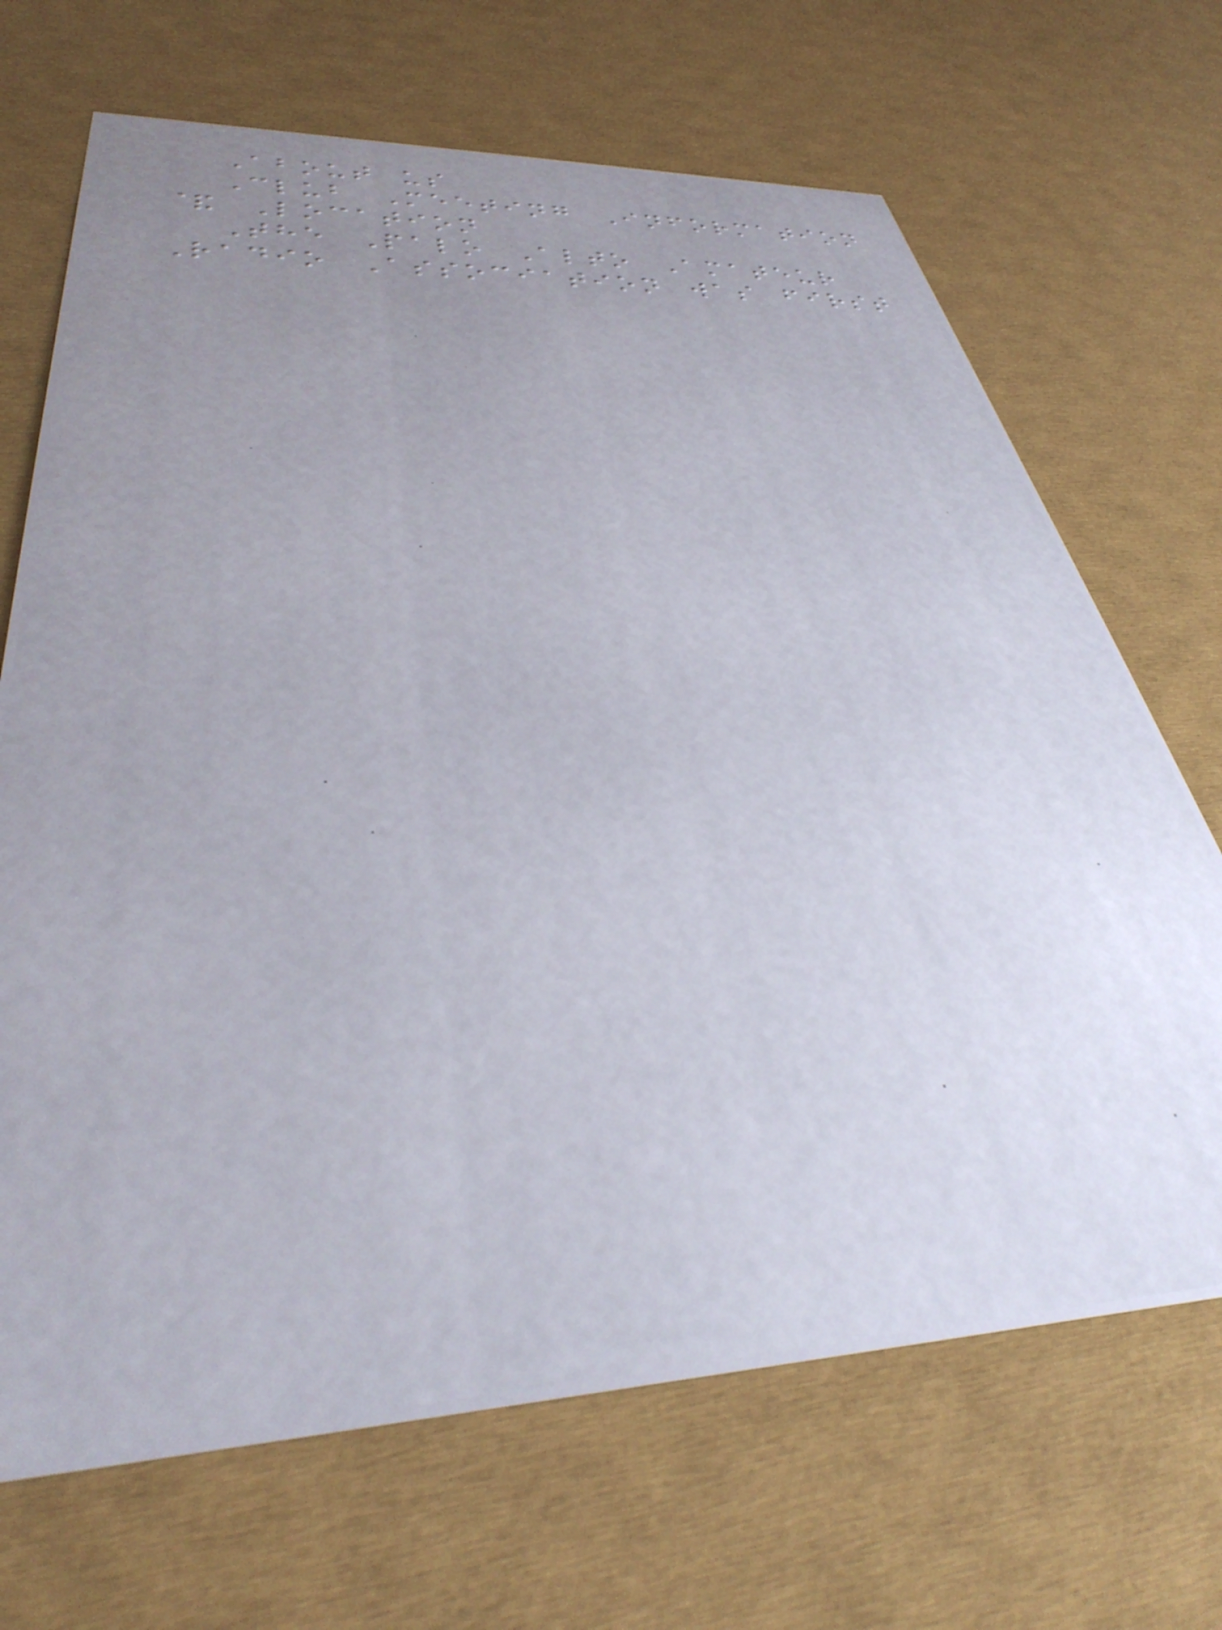About us
Club Meeting Information
& Location
The Palo Alto Amateur
Radio Association was first
